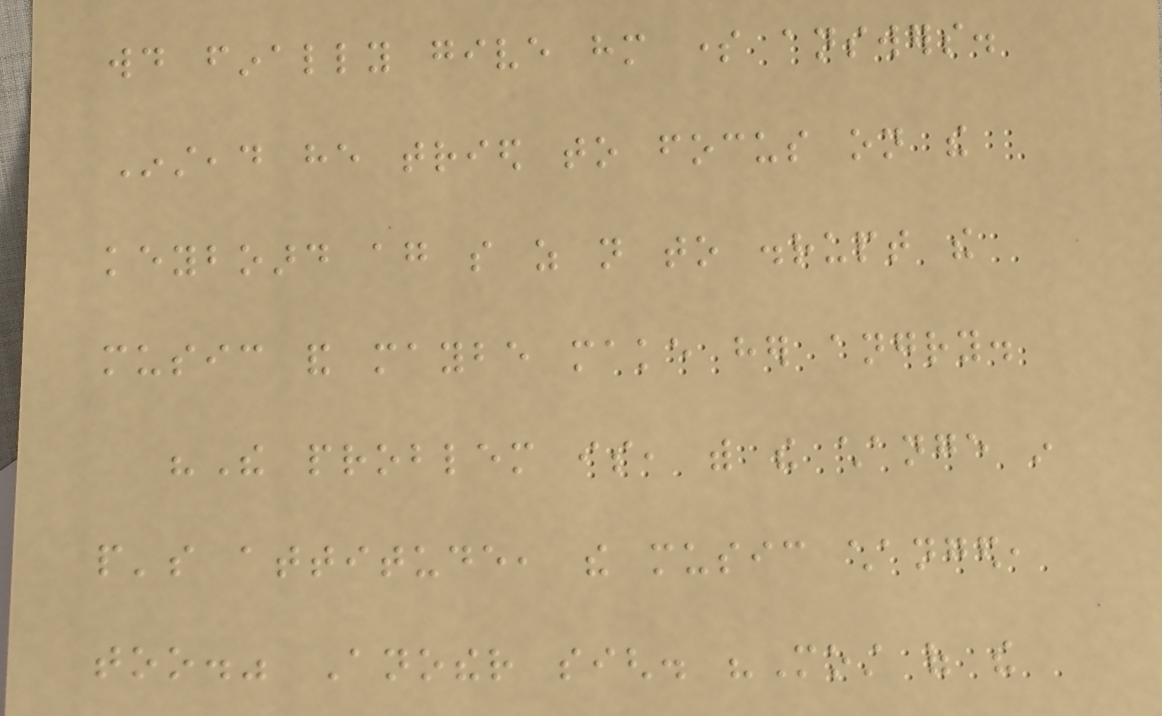would finally give him some answers.
Instead he tried to focus on the
keyboard again so as not to disrupt the
music and maybe make her angry.
"The problem is, with the change in
people's attitude, the music changed,
too." Another sigh. "Most of the
